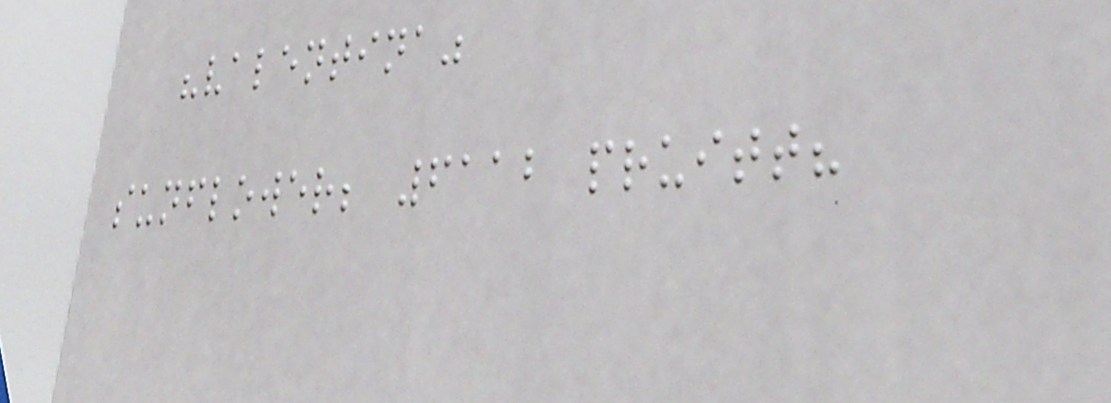"valentina"
sunflower; 6112 pruitt?
